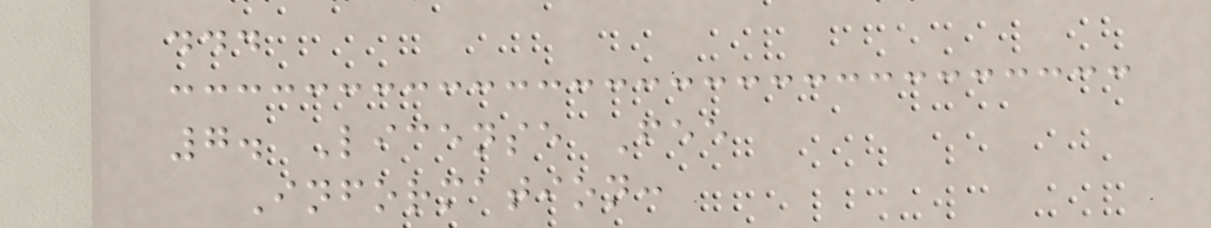...
7. License Fee
Information:
